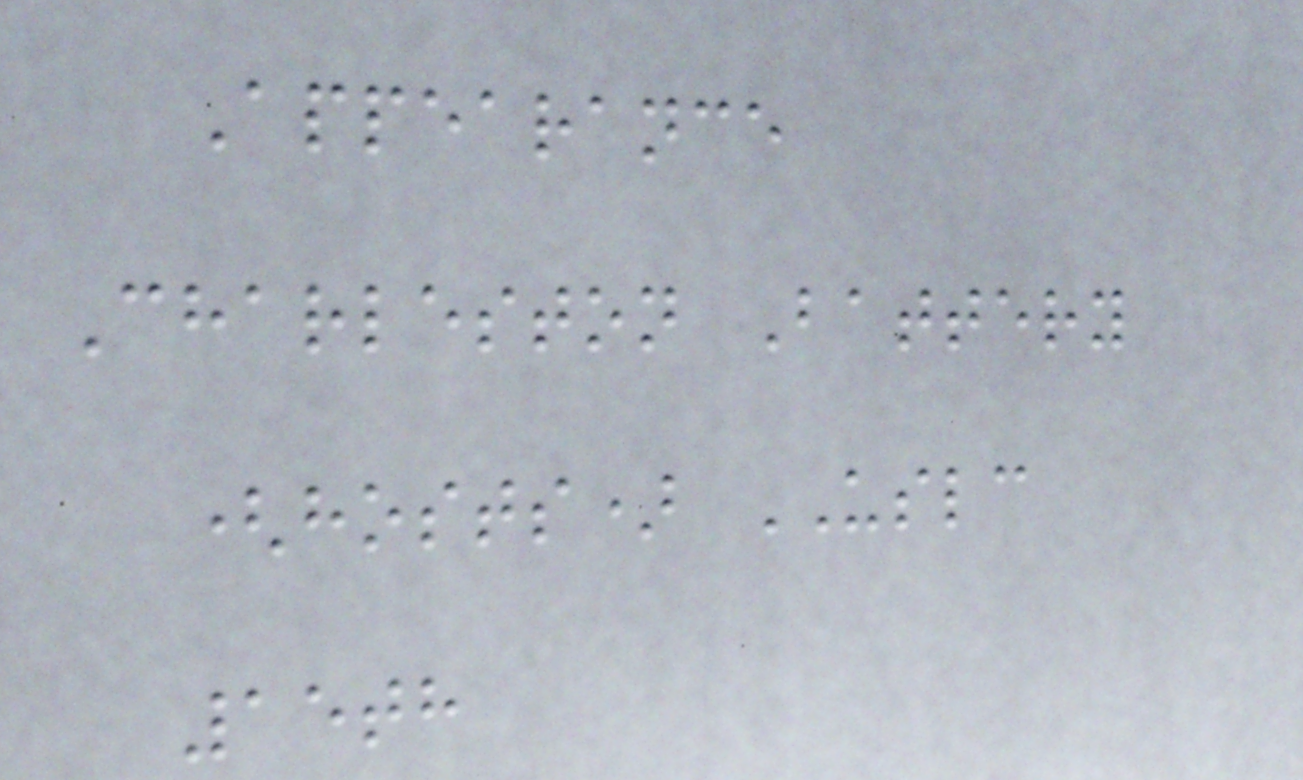Appearance
Charleston Battery
(hosts) USLC
15th
